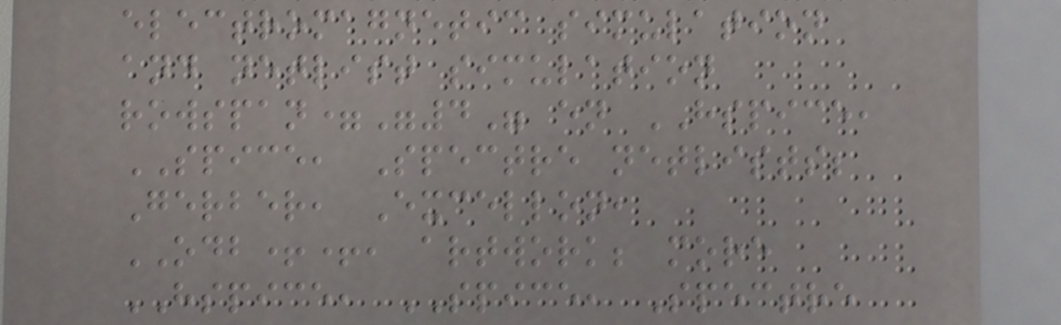electromagnetic simulation
and netlist simulation
rowspan="4" en HSPICE,
SPICE, Spectre netlists;
Gerber, Excellon,
ODB++, artwork; more
HSPICE, SPICE, Spectre
